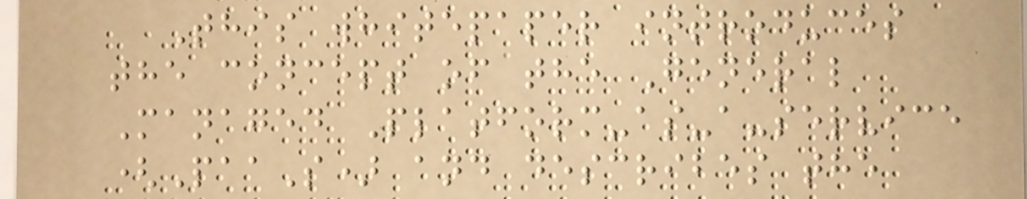This whitepaper introduces
the concept of the General
Managed Platform-as-a-service
(PaaS) and describes the
